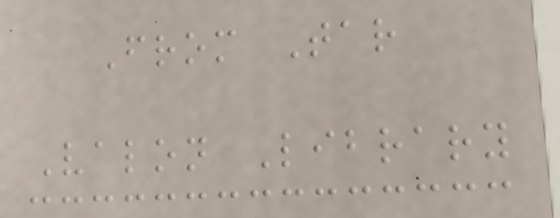From Tar
Valon Library
